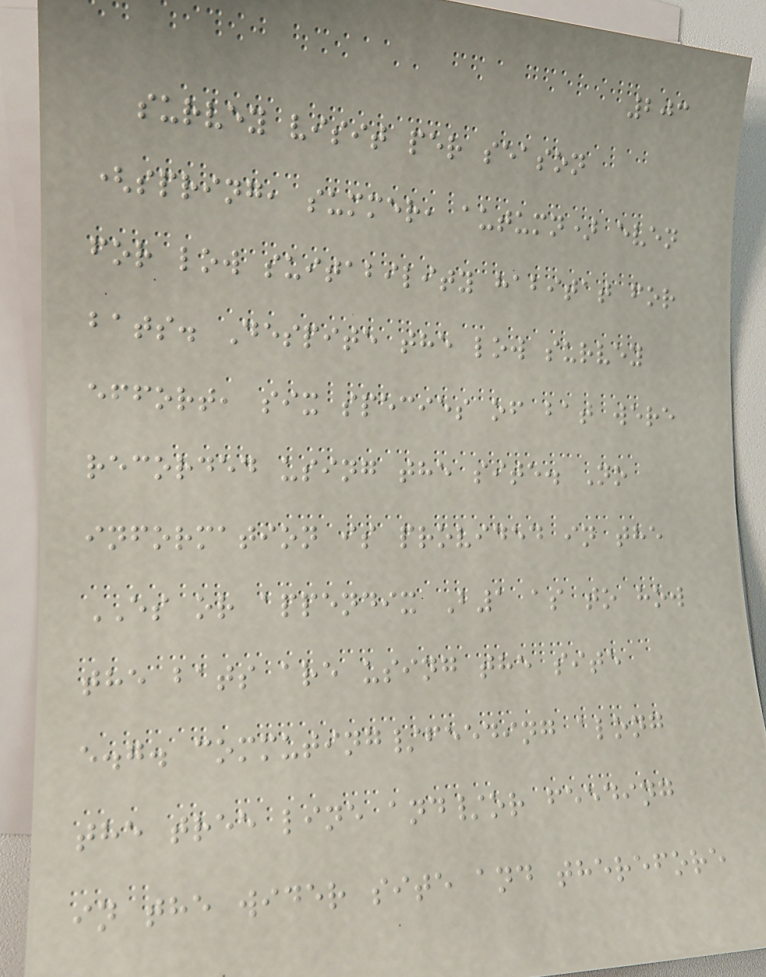203
survey visit per season
(spring, summer, autumn) even
for low suitability habitat for
bats. Despite the low survey
effort, six species of bat were
recorded using the site. No
information is provided in the
ES or appendix B1 as to how
the bats are using the site
e.g. commuting/feeding along
the tree line and/or feeding
in the wider site and therefore
